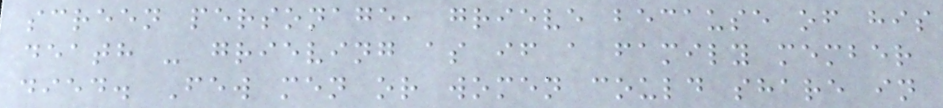screen personage, grieve because of his
death - grieving as if a family member
died. Few men or women could share in
